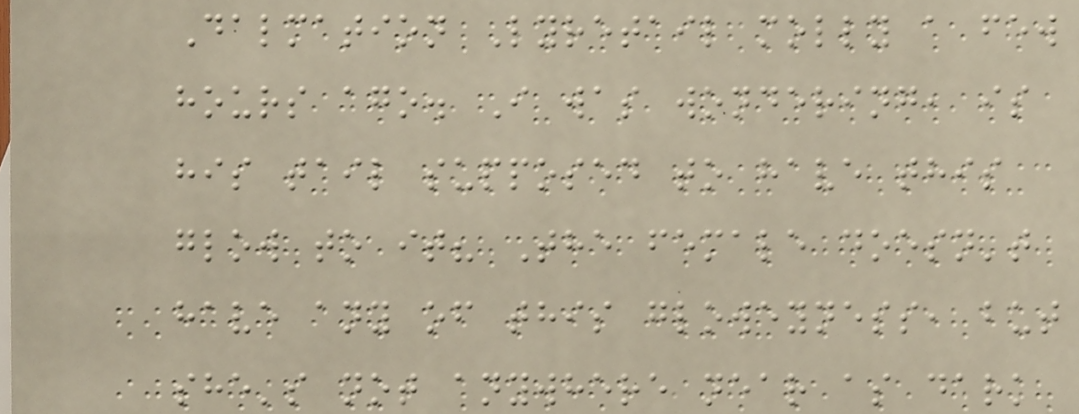Dalmation Lyretail molly a few
hours ago. I was wondering, is
his tail supposed to have this
glow to it? The female doesn't
have any of this gloweyness, but
she's not anywhere near as dark
